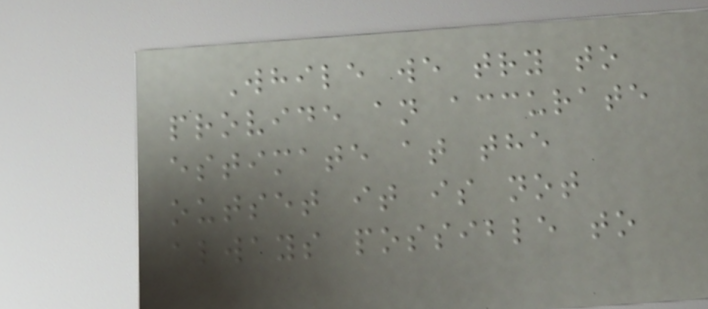While we try to
provide an accurate
estimate at the
outset it is not
always possible to
